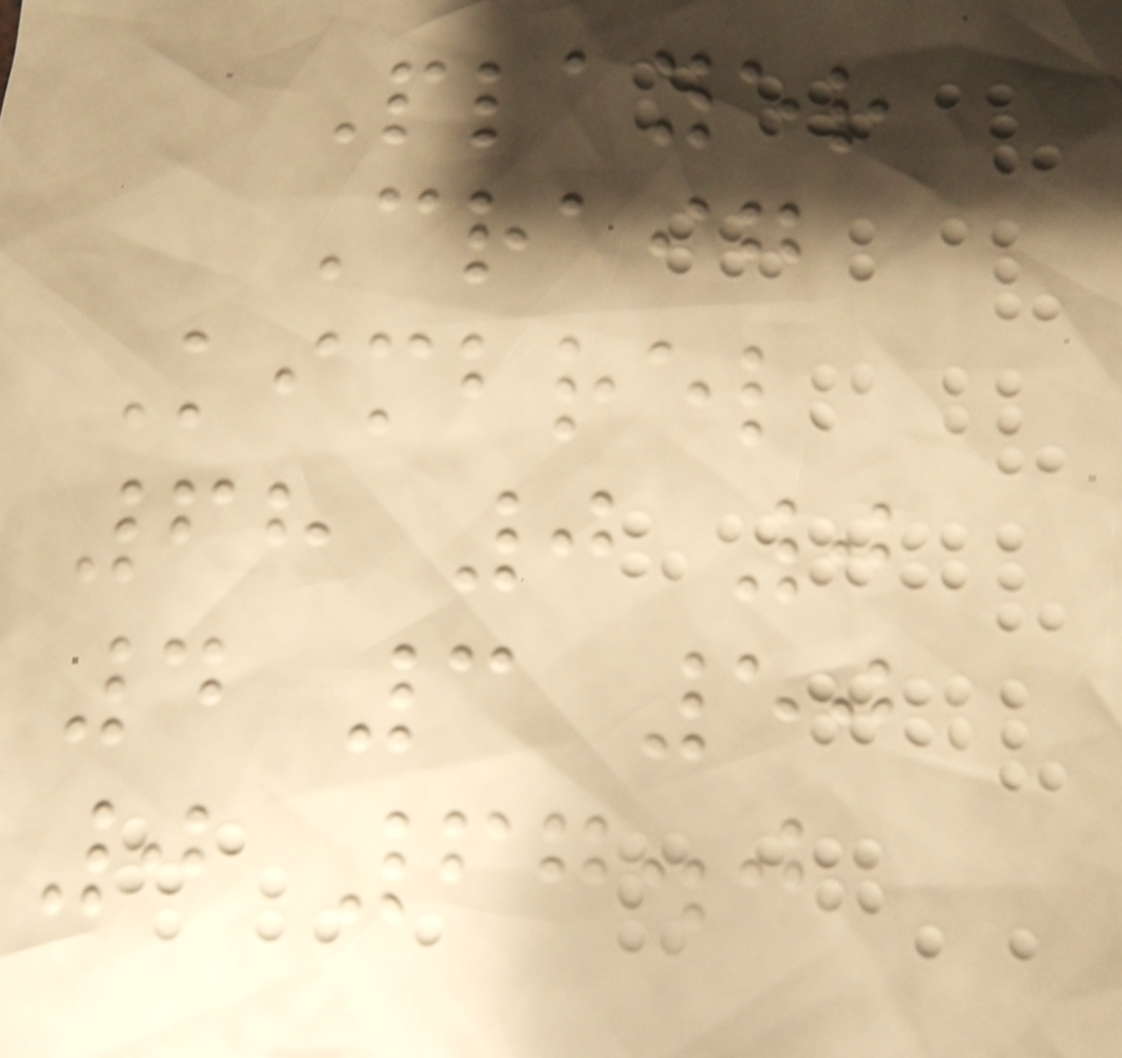Player
Craig
Kimbrel
68 0 0
4 3 50
0 67.0
